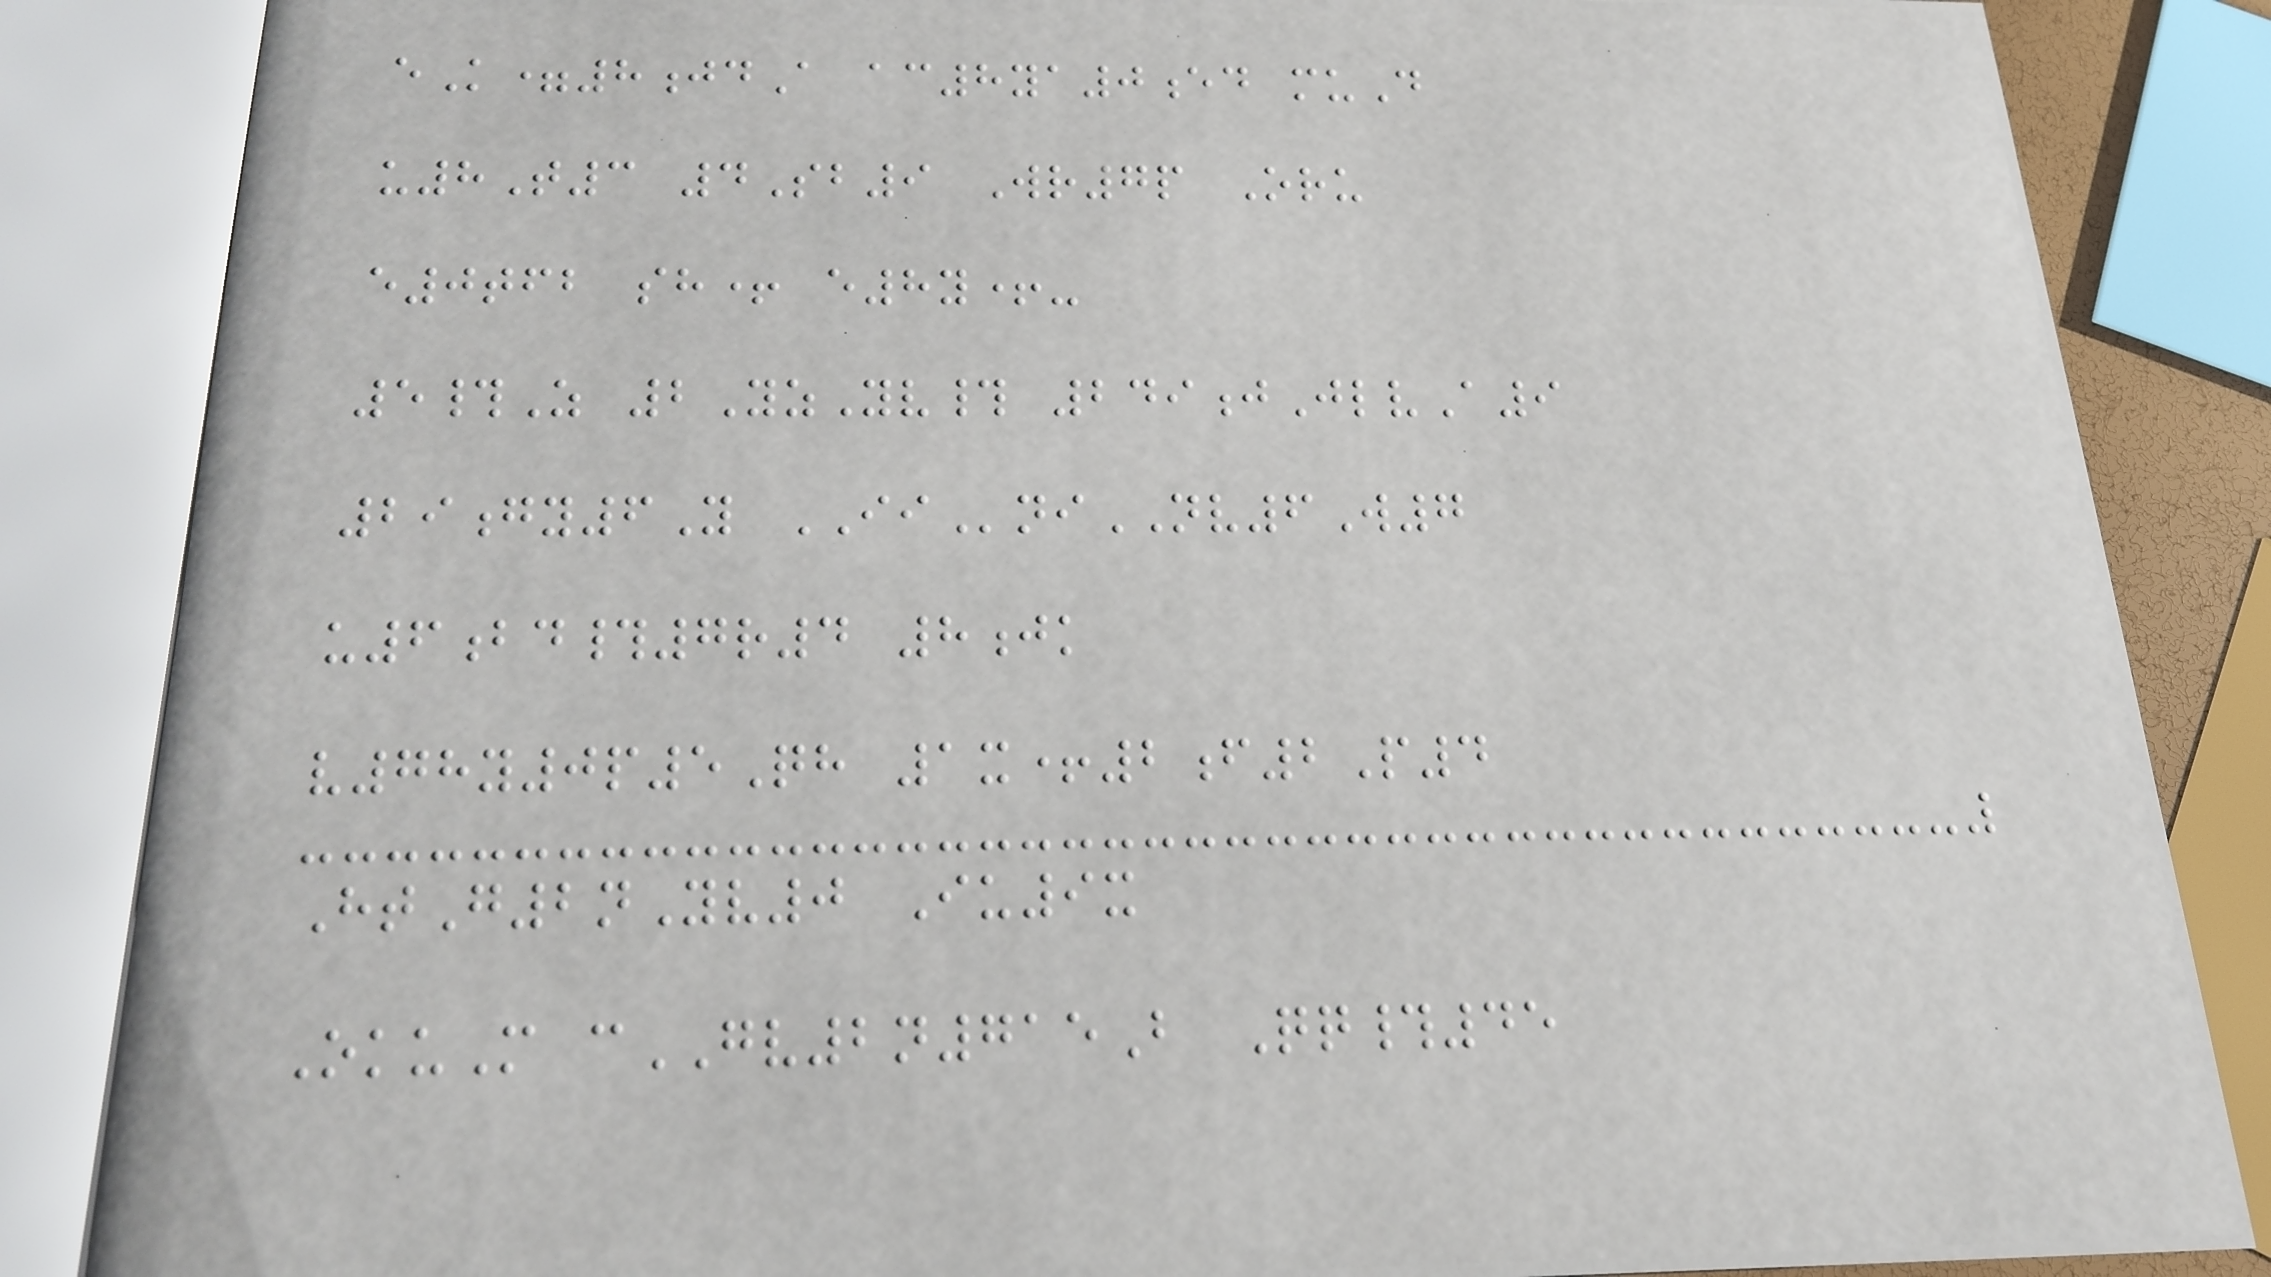eK=8jdA ac8ya0ed muD
u8T3 4Sb9 Wr7p Oru
e0tfb sh+ e8y+-
5#Z 2YzYv# 249jJlvA9
29gy6Y IIniNV6W7
u6bd#7r4 8jk
v78y0p5Qh 1x+2f2P4
HtG2nYv0 Iu9x
OkuM cGV2n715B Qq#45
